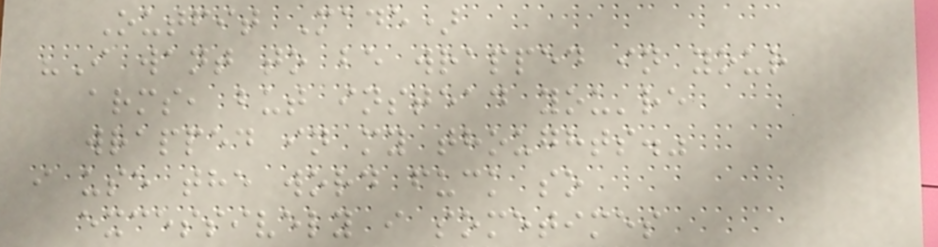Outfit Made)
"I want to be wrapped in your
arms, but instead you're
wrapped in my thoughts."
i use the word fuck so
excessively i sometimes
